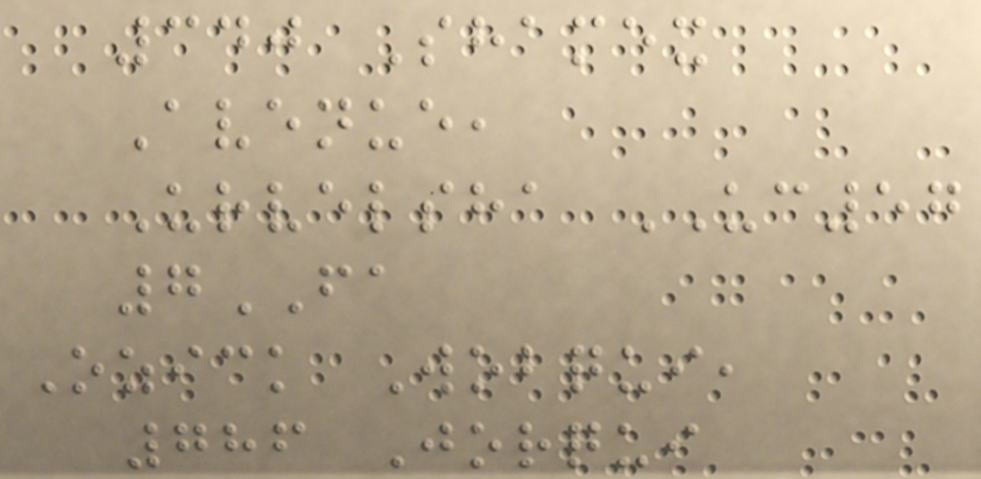340 Shamex
Avenue,
Urvelsha UC57
7FA
Ozick Wobqui,
786 Jorqui
